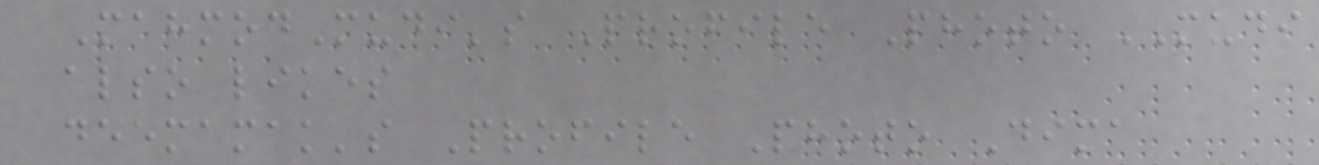MahmodMudi's Profile Photo MUDI
also likes
deemamak's Profile Photo Dima
